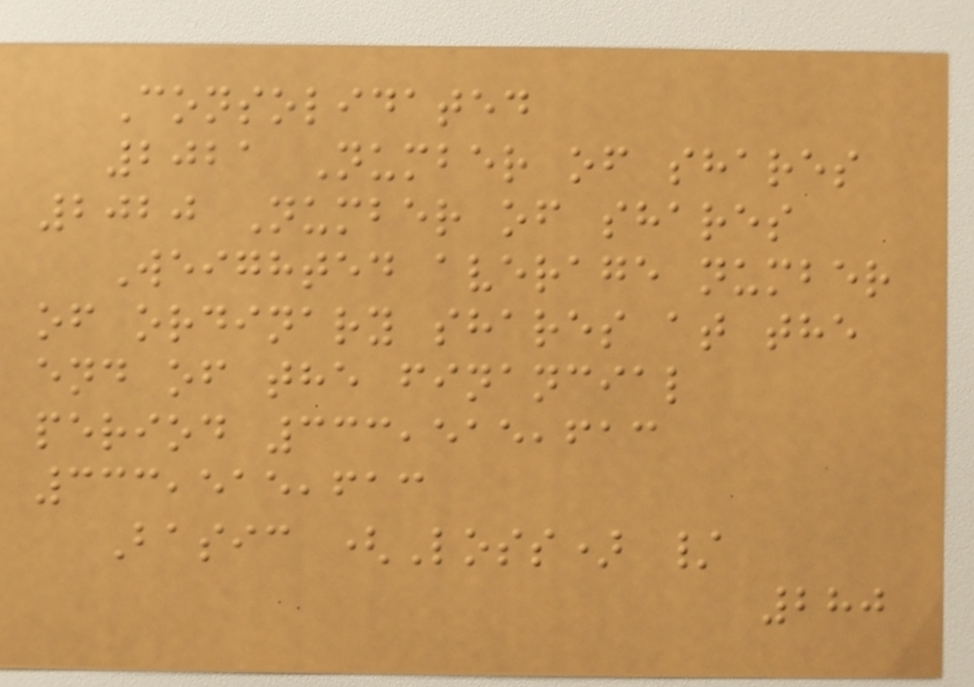Consolidated
2021 Number of shares
2020 Number of shares
Weighted average number
of ordinary shares at the
end of the financial
period 333,515,613
333,515,613
Basic (Loss) /
280
